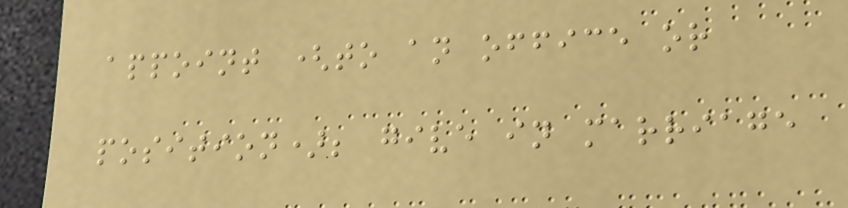appoint (to an office or
position); give in marriage
